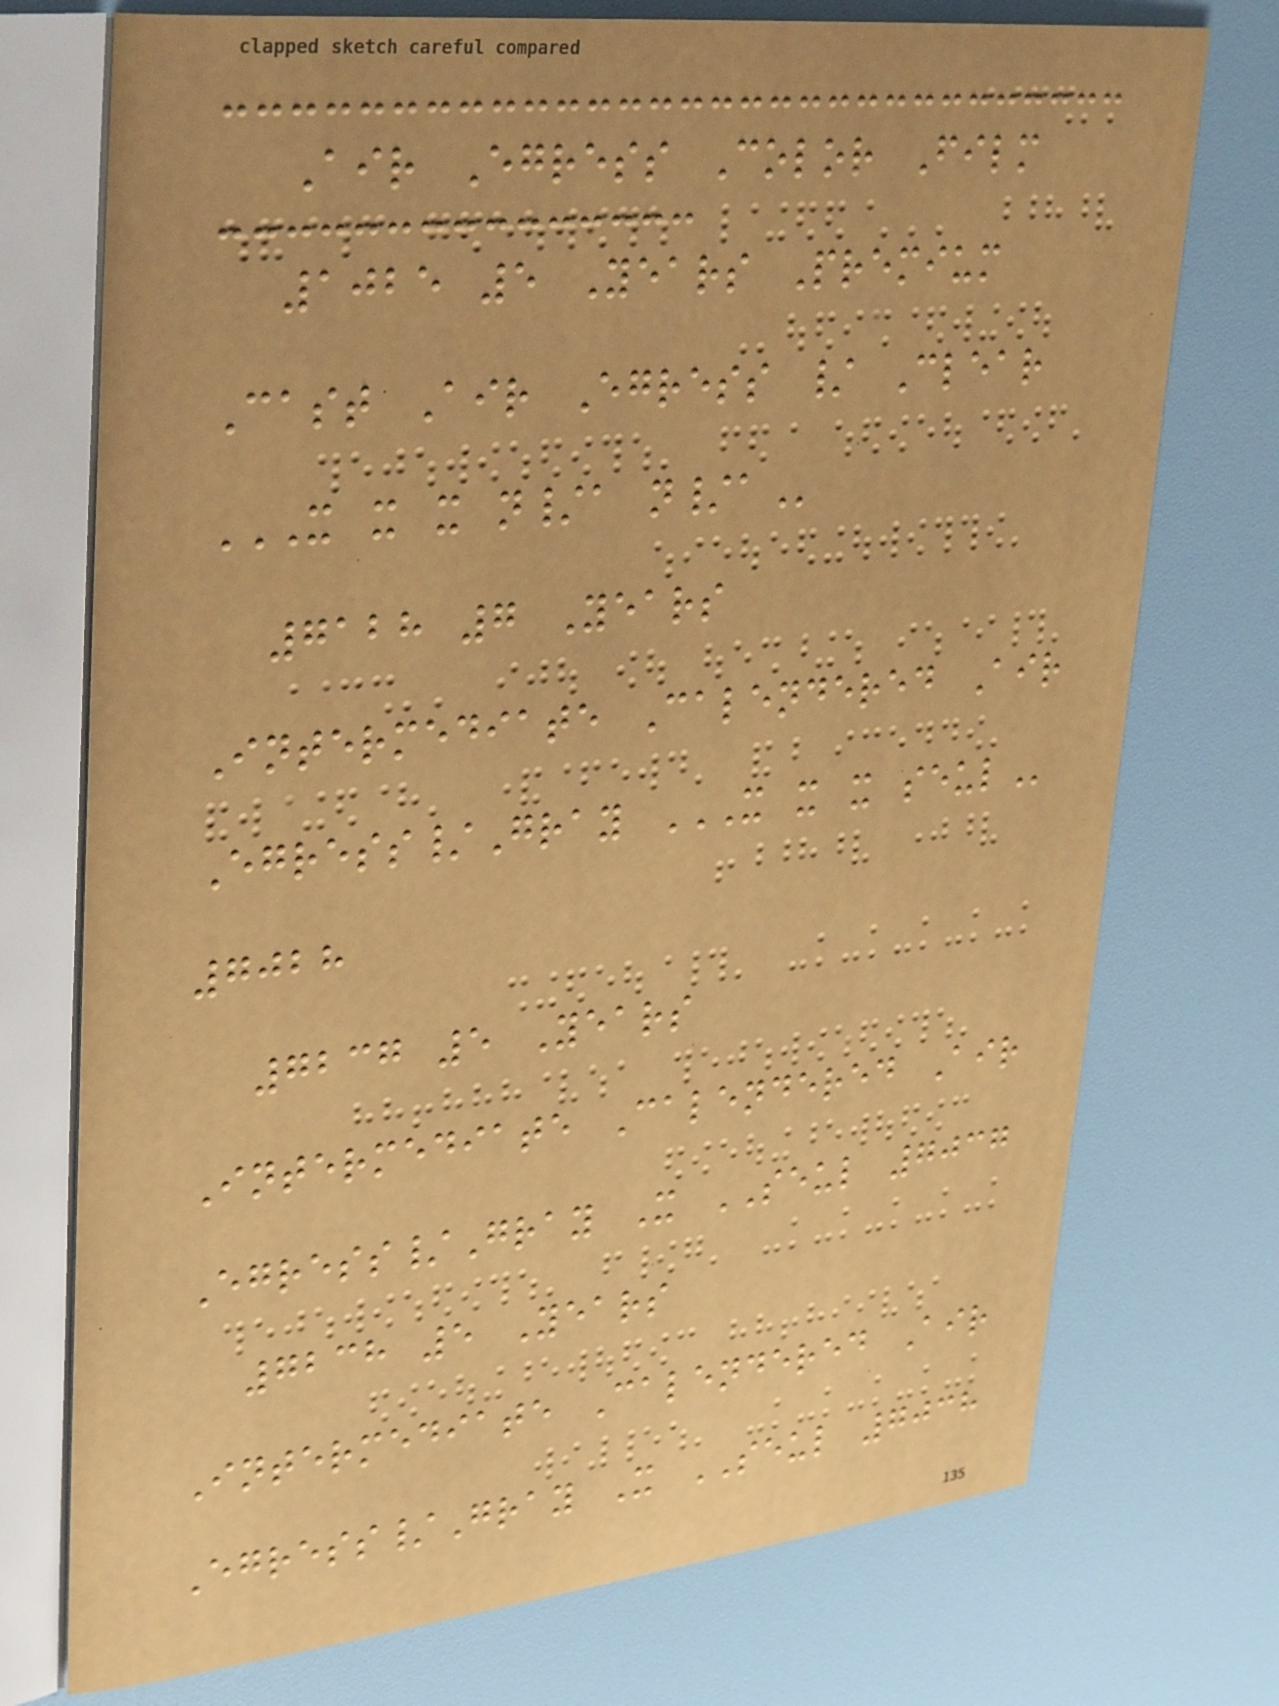Air Egress Color Film
1025 5 Years Premium
Cast Air Egress / Clear
X X X N/A N/A
7128 7 Years
Intermediate Calendered Air
Egress/Gray X X X SEUL
7028
7237 5 Years
Intermediate Calendered Air
Egress/Gray X SEUL 7037
7238 5 Years
Intermediate Calendered Air
Egress/Gray X SEUL 7038
